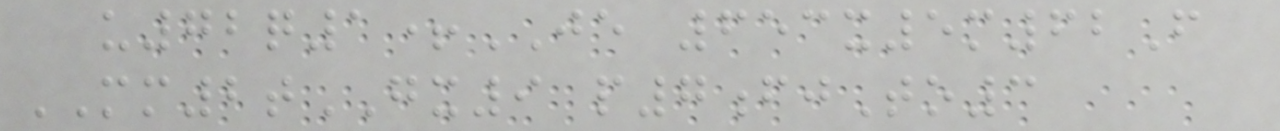u72q1+JE 653x5m62F
MM2tGX9 p7fjTo3
